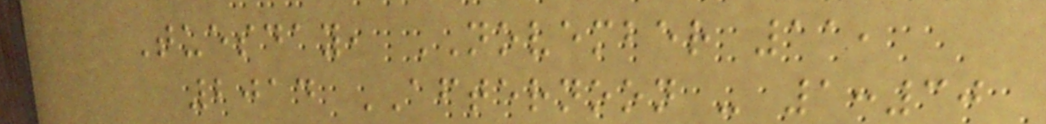Tuesday, NOVEMBER 11,
2014 AFTERNOON - 1:30
